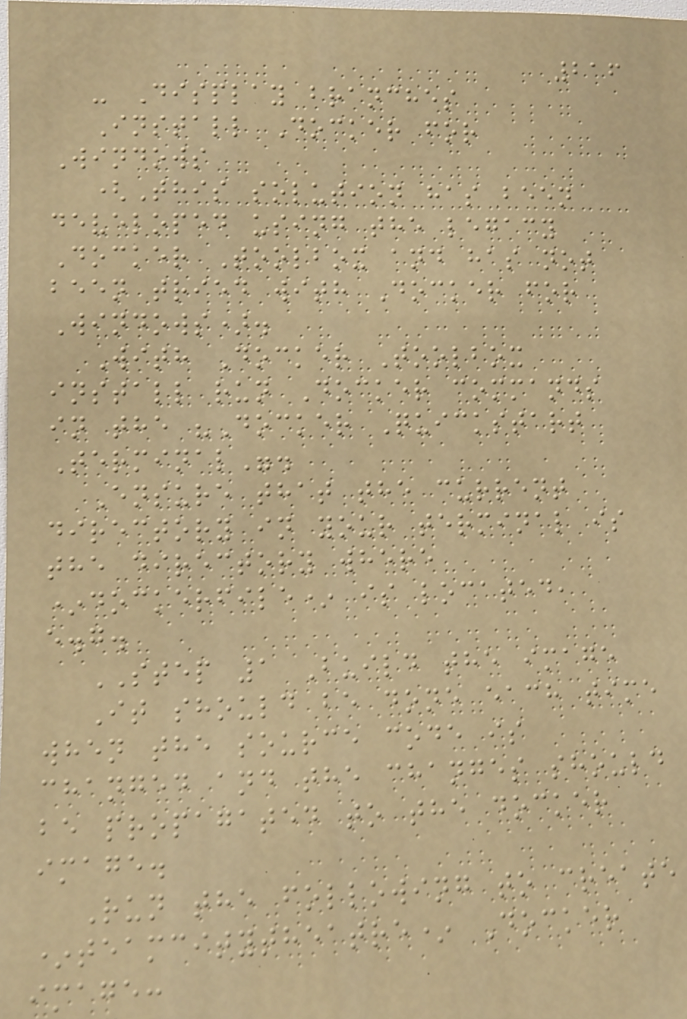216
- Display branches
Install Docker for
Windows
(This solution has been
developed using the legacy
Docker Toolbox and has not
been tried with Docker for
Windows).
With Docker Toolbox
install run Docker commands
in the "Docker Quickstart
Terminal".
Ensure that the current
directory in your terminal is
the directory where
*dockerfile* is located,
e.g.
STEP 1 Build the image
It should be done each time
when the source code is
changed and the changes should
be propagated to the docker
image.
Run the following to create
*teamcitytheatre* Docker
image:
